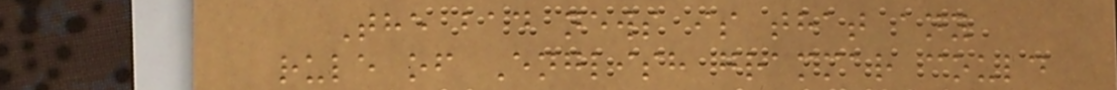The bad news is that any
rule of English grammar could
